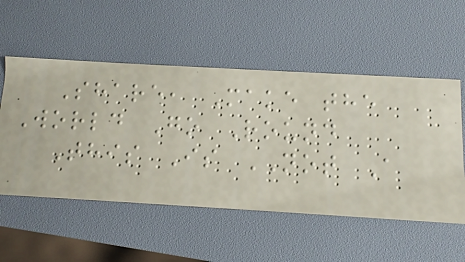Share, Make the
World Go Round
This Is NOT A
